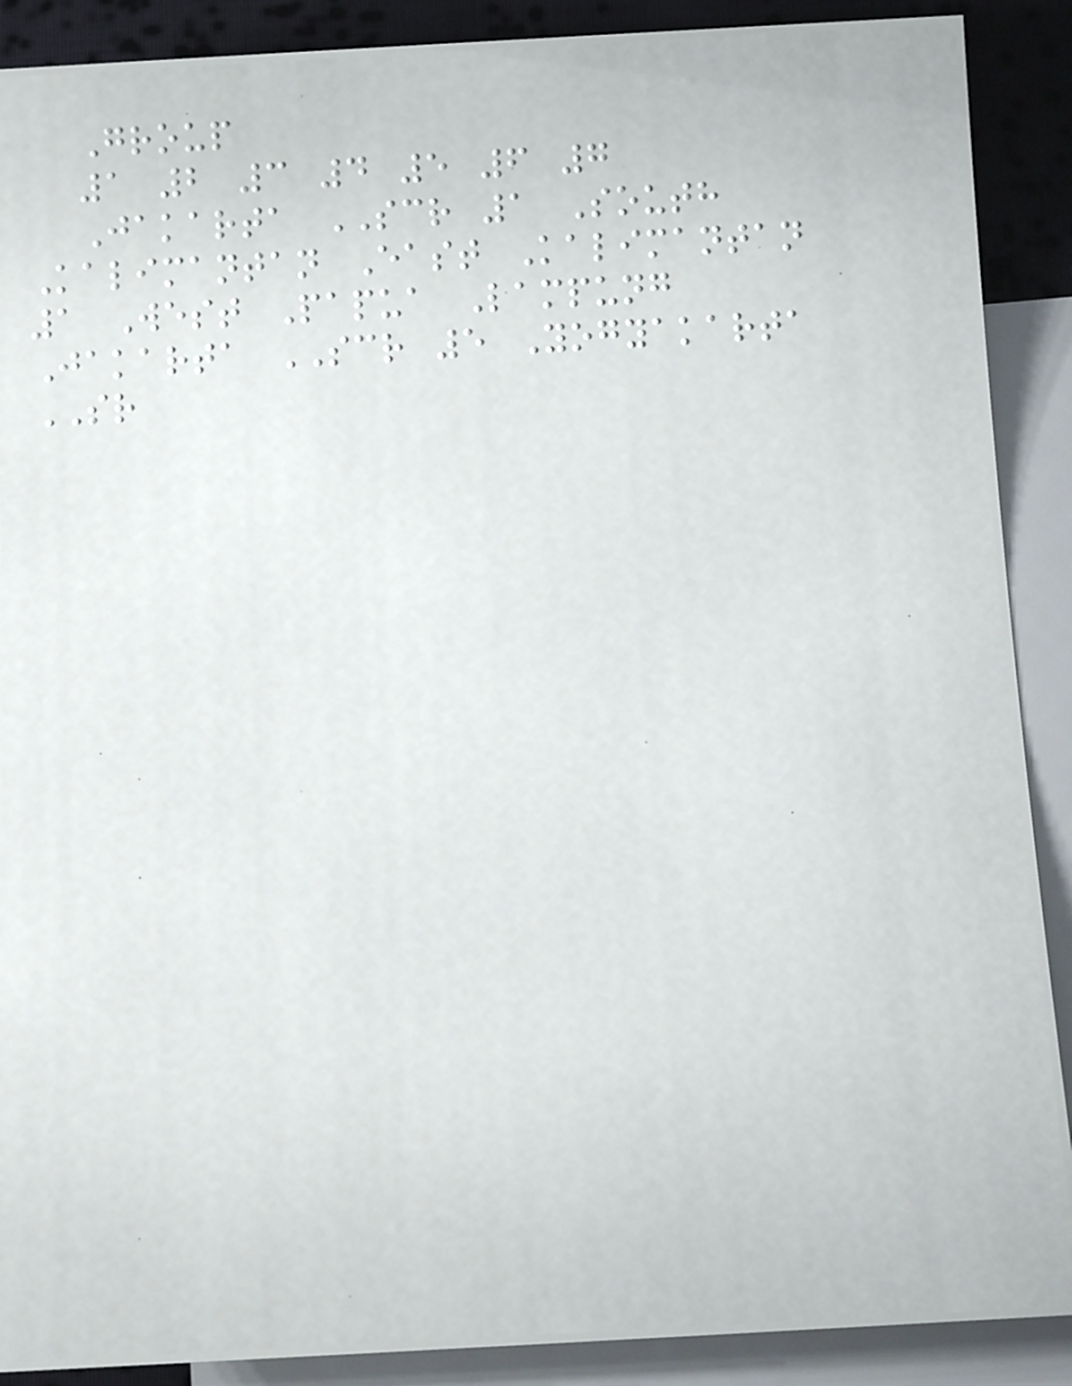Group
1 2 3 4 5 6 7
Jakarta SCR 1 South
Kalimantan East Kalimantan
1 West Papua Lampung
Jakarta SCR 5 Yogyakarta
SR
